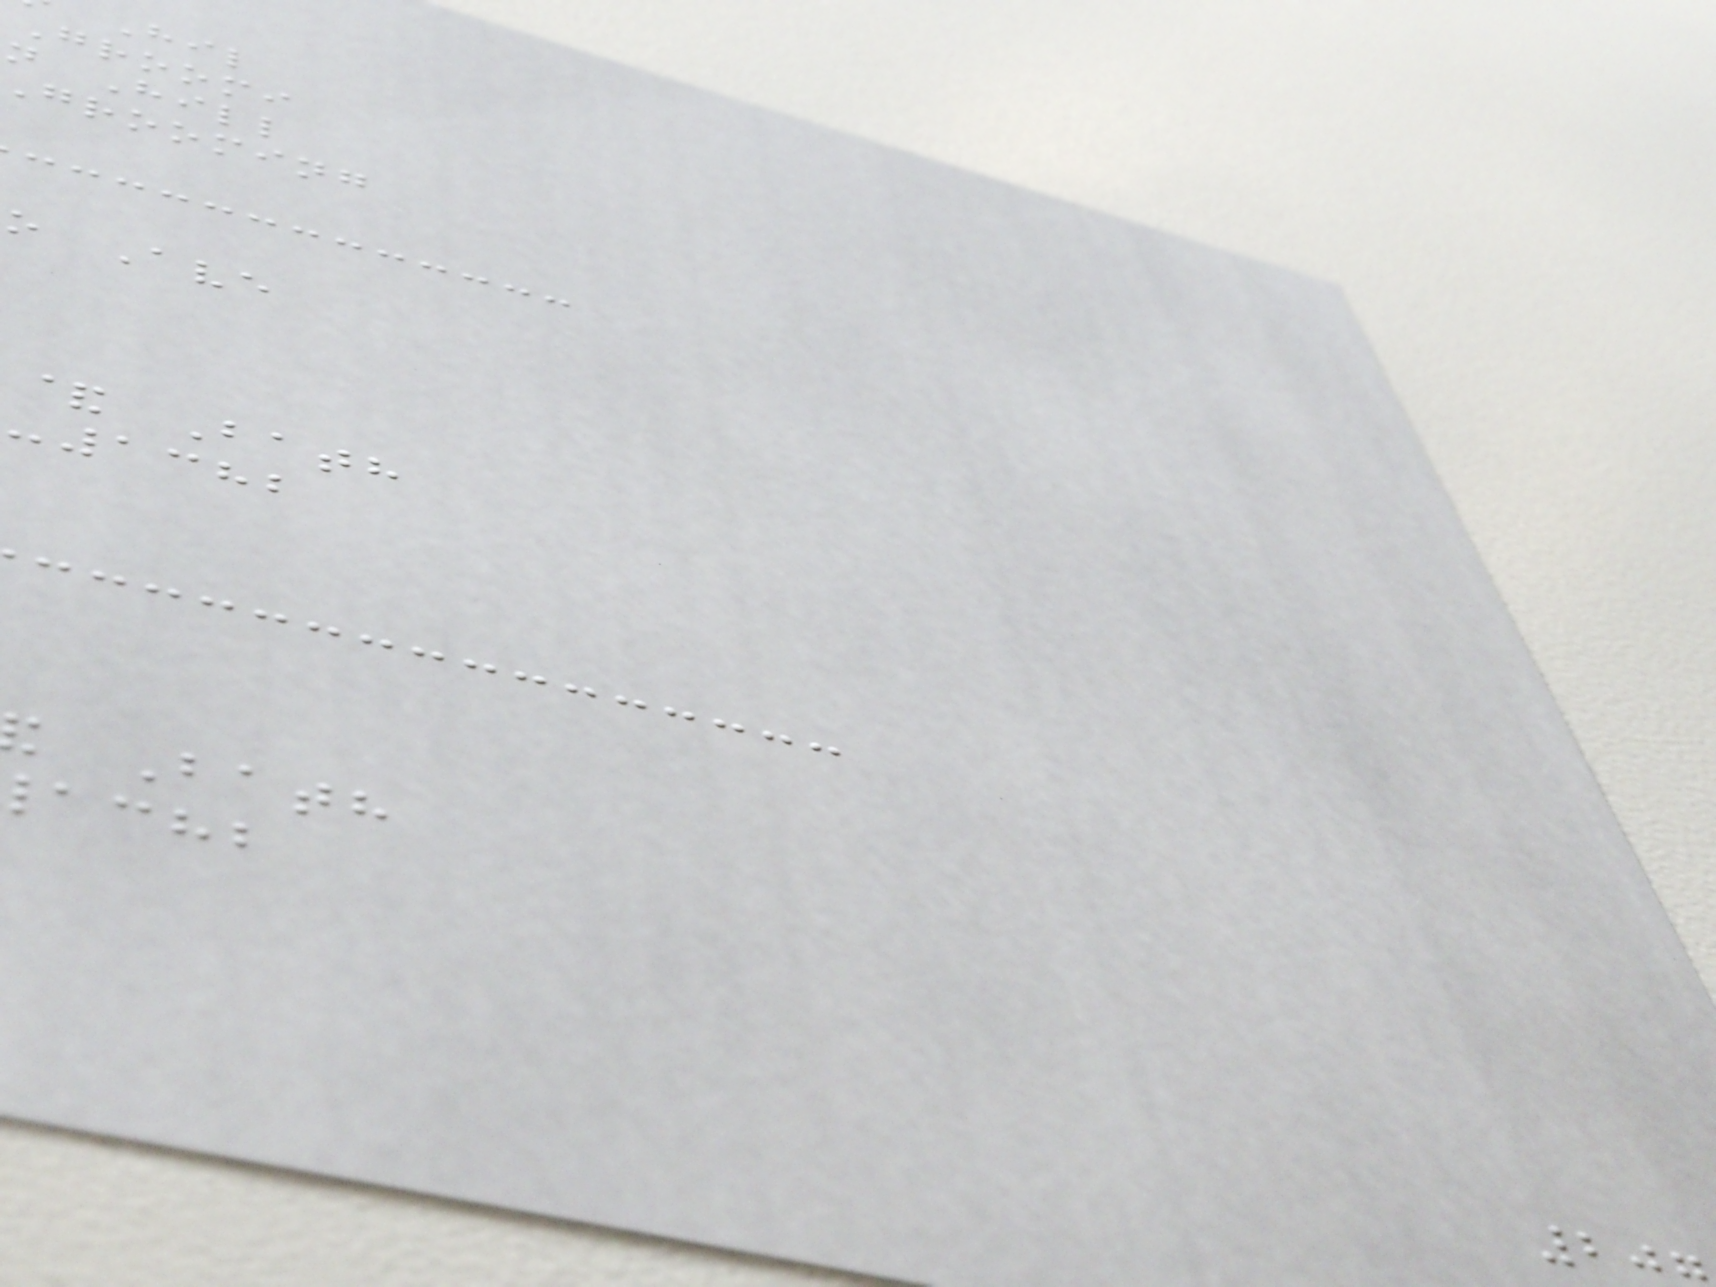Hil
groomi
n Hill
grooming
o Ave
& Bath
-1382
Bath
achb
